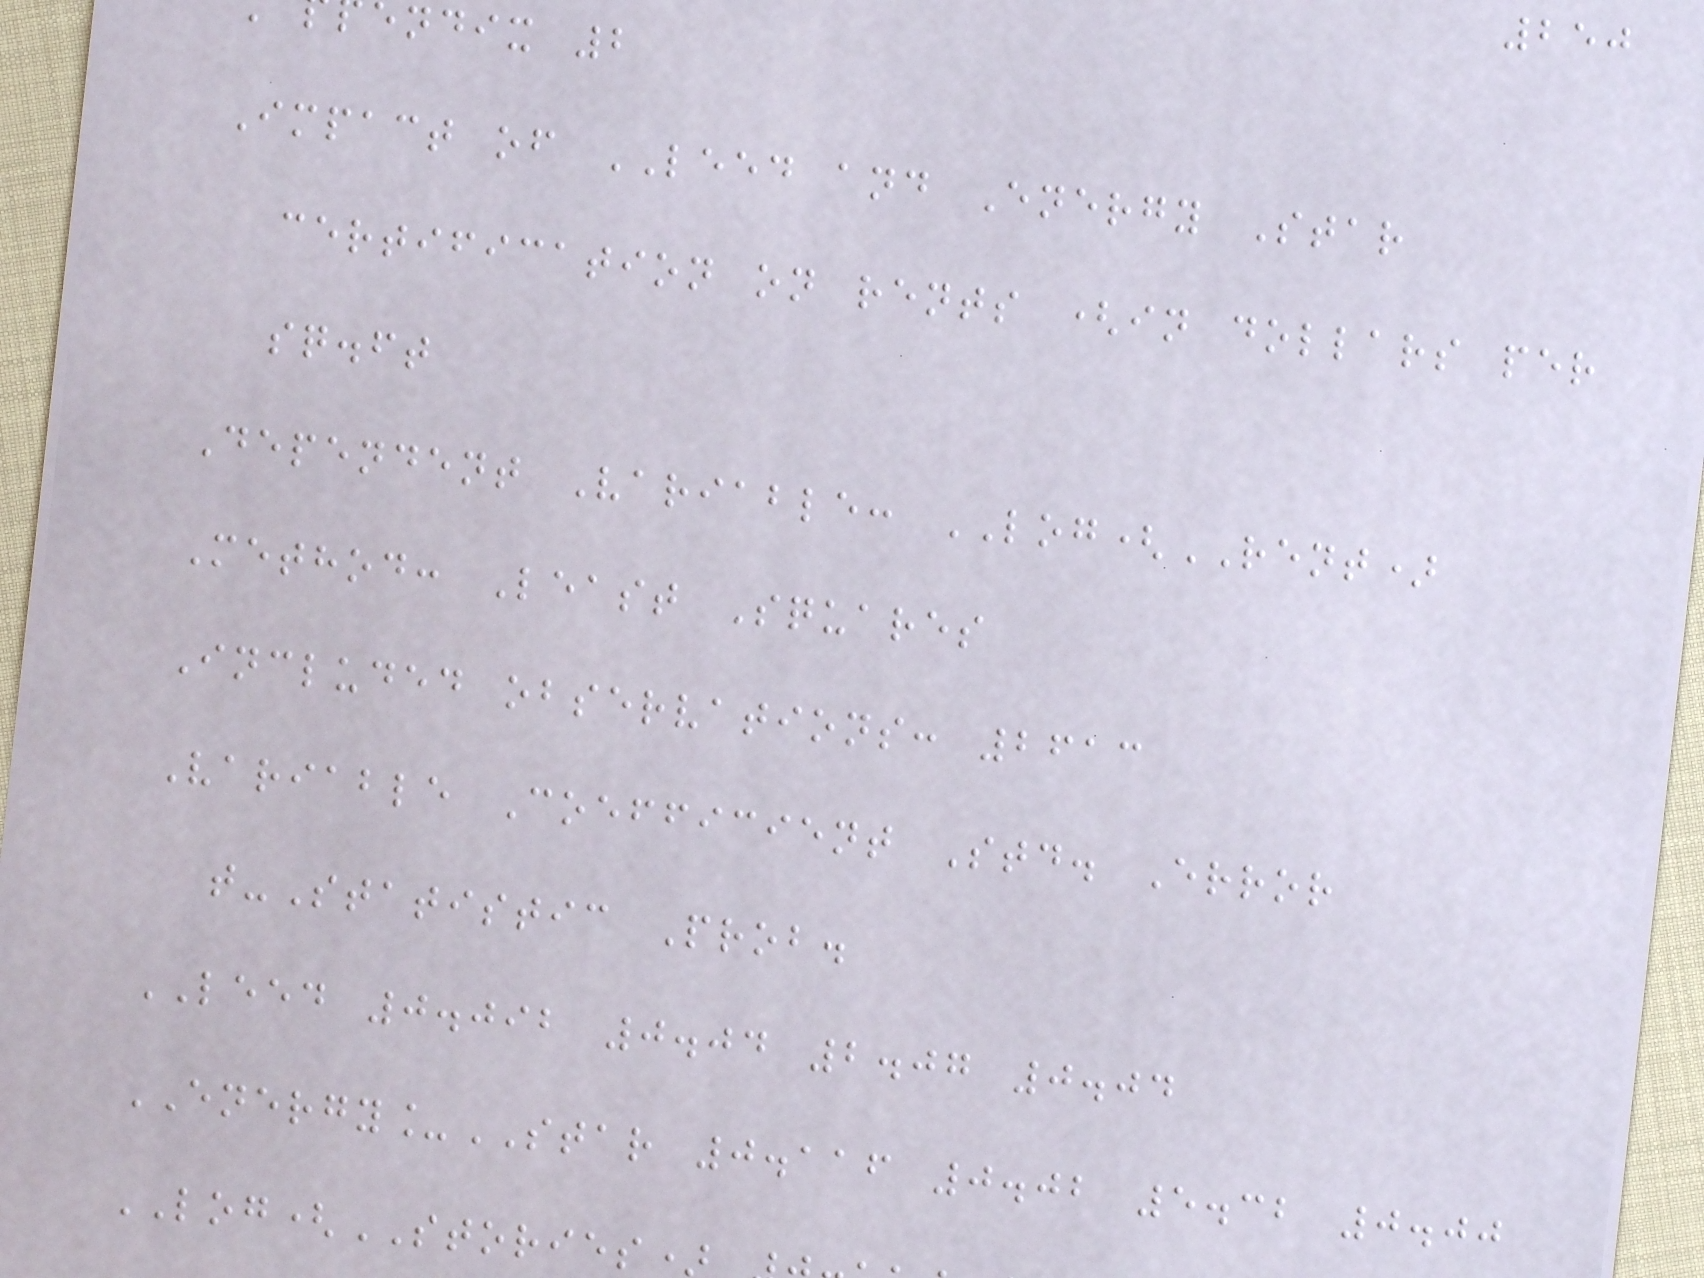250
ndix 2
Impact of LEED and Energy Star
certification on rents (in dollars per
sq.ft
Dependent Variable: LOG(RENT)
Method: Least Squares
Included observations: 2613
Variable Coefficient Std. Error
t-Statistic Prob.
LEED 0.092 0.04 2.07 0.04
ENERGY_STAR 0.116 0.02 5.32 0.00
LOG(STORIES
